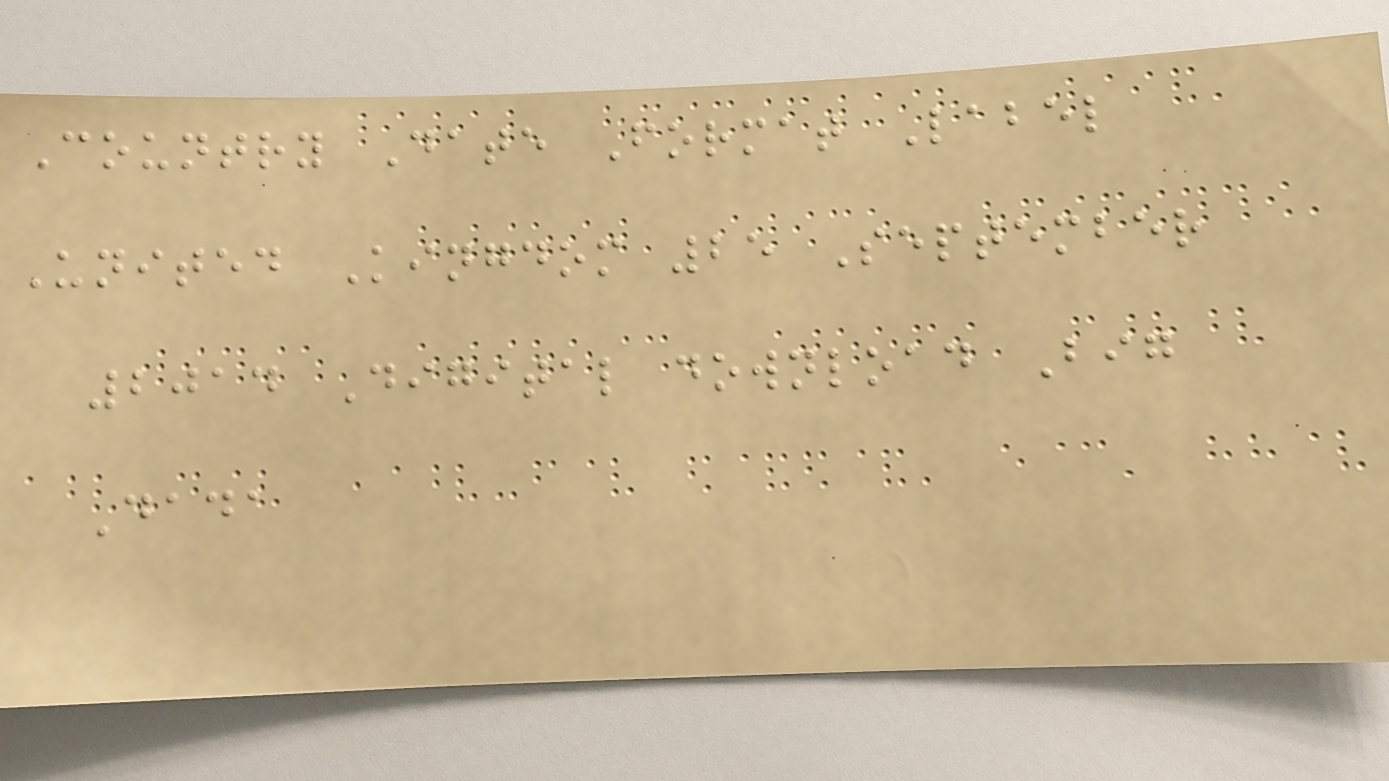Country Date Format Label
United Kingdom 25 September
2014 Digital download Big
Dada
